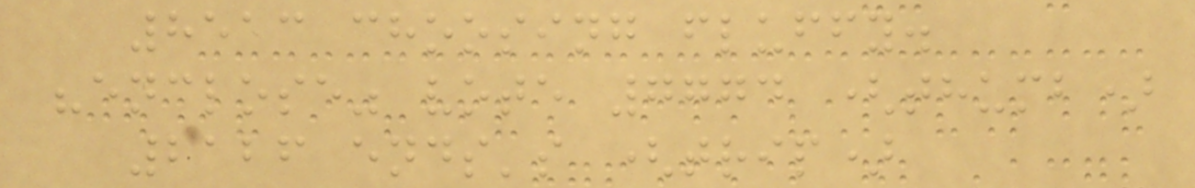8513 choosing fluffy.
"enclose" vote 7774 (thumb)
2126 ends's (trip)
